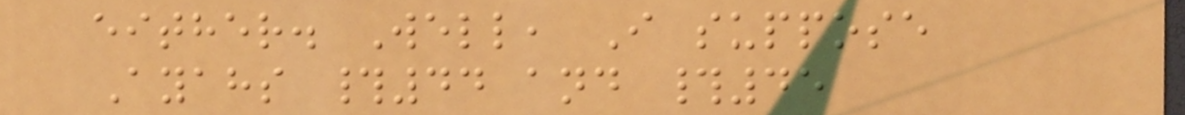either. Well, I suppose
Ayahs #44 and #45
